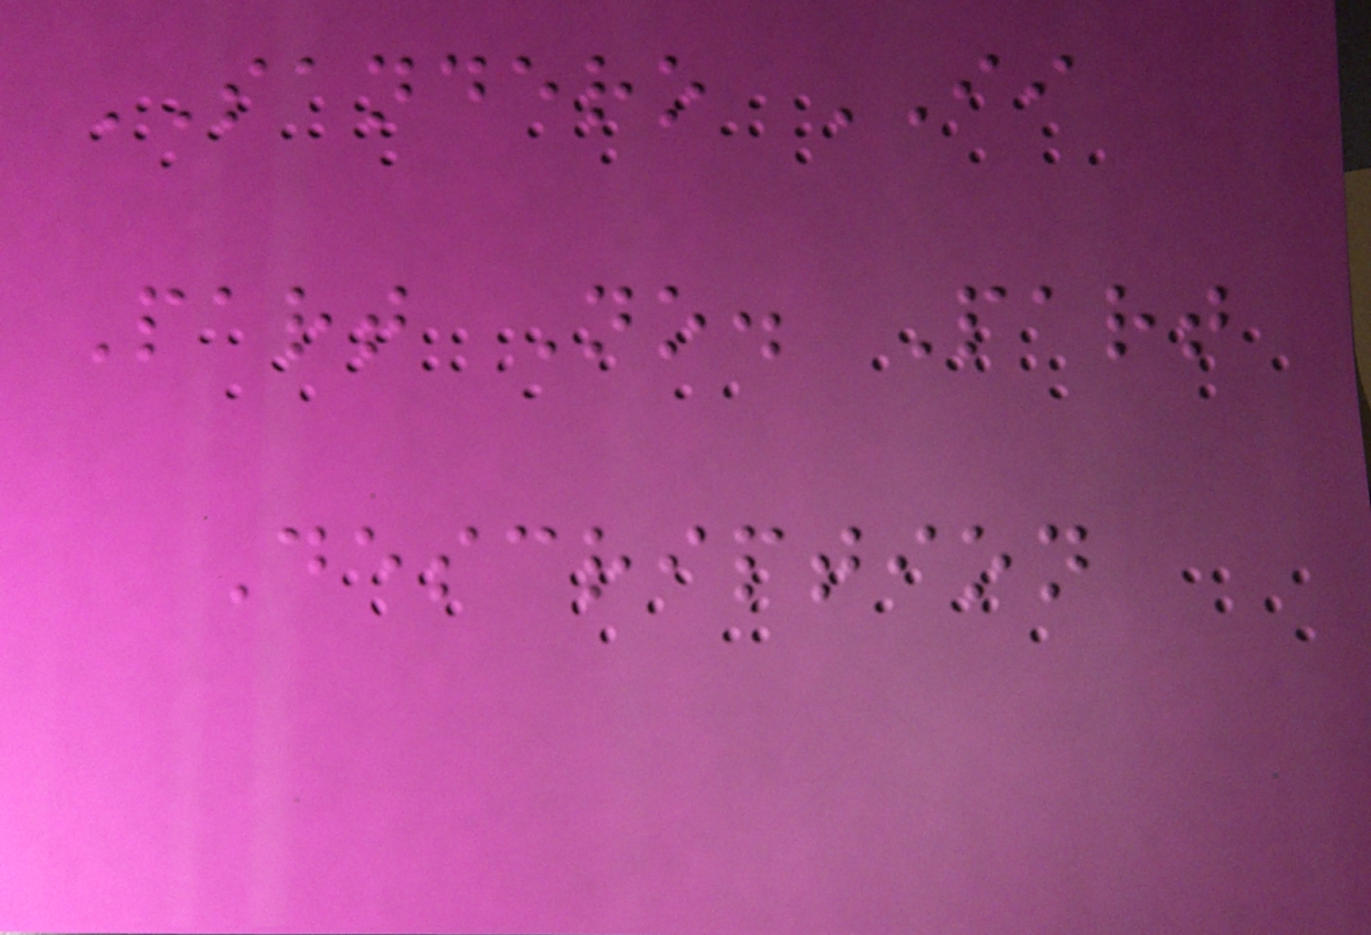SANDERO II
Part No. Part
Description
